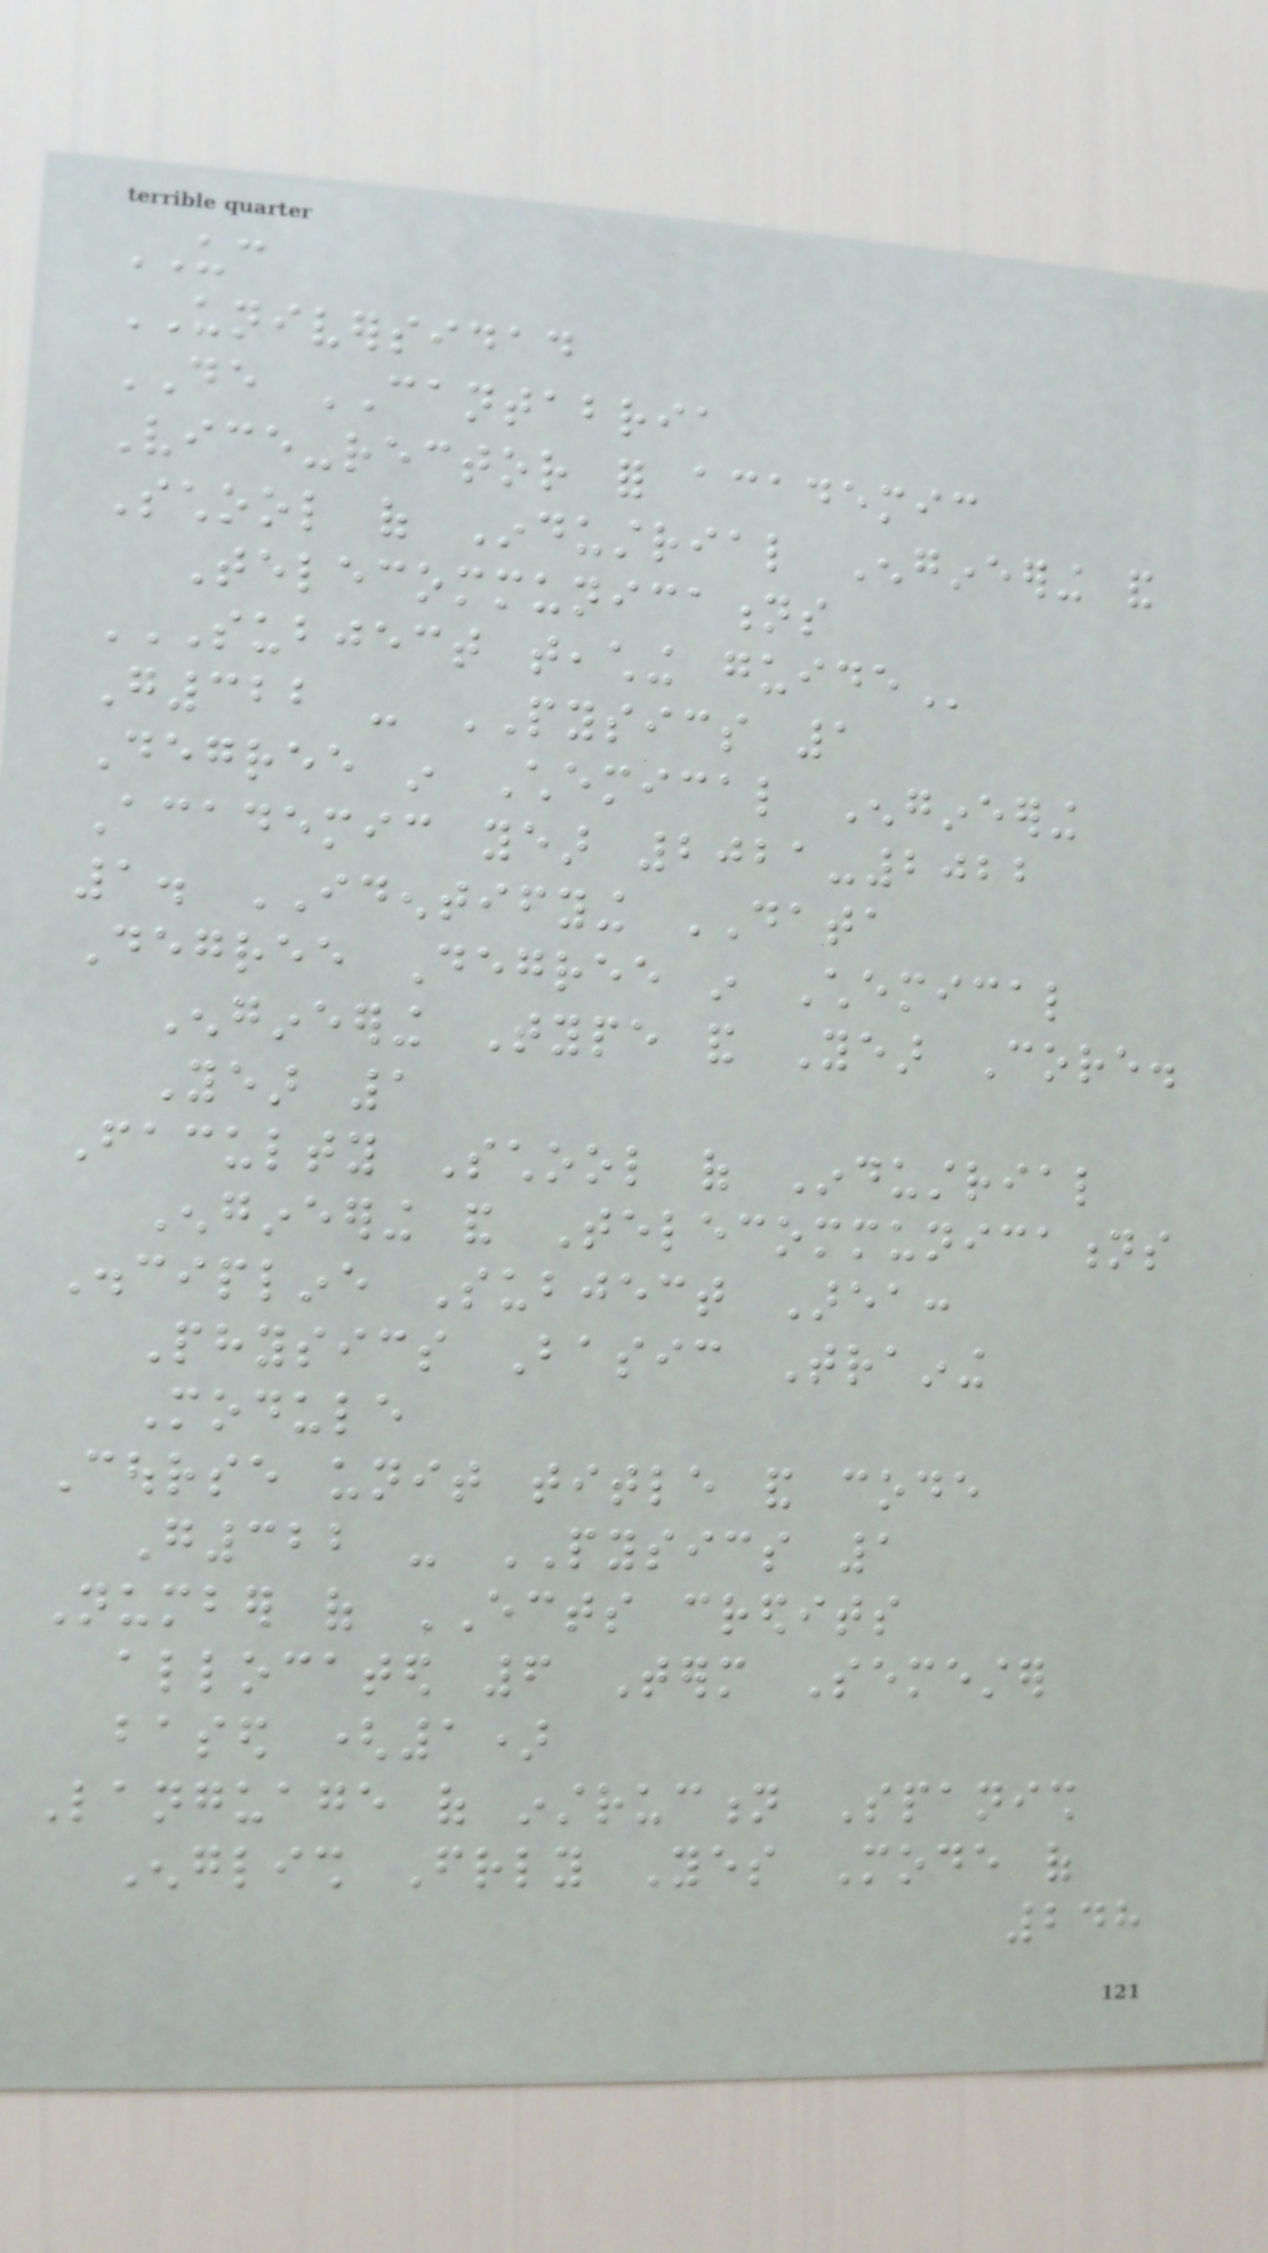UC
UNIVERSIDAD
DE CANTABRIA
Vice-rector for academic
School of Industrial Engineering and
Telecommunications
SUBJECT TEACHING GUIDE
G322 - PYSICS 1
Degree in Chemical Engineering
Academic year 2021-2022
1. IDENTIFYING DATA
Degree Degree in Chemical
Engineering Type and Year Core.
Year 1
Faculty School of Industrial
Engineering and Telecommunications
Discipline Subject Area:
Physics Basic Training
Module
Course unit title and code
G322 - PYSICS 1
Number of ECTS credits
allocated 6 Term Semester
based (1)
Language of instruction Spanish
English Friendly Yes Mode of
248
